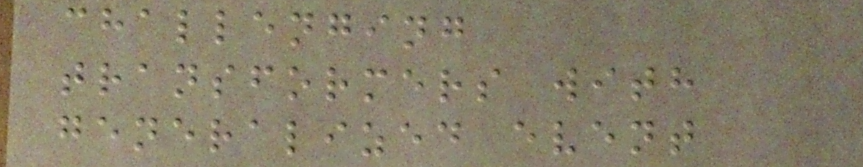challenging
transformers with
generalized event
